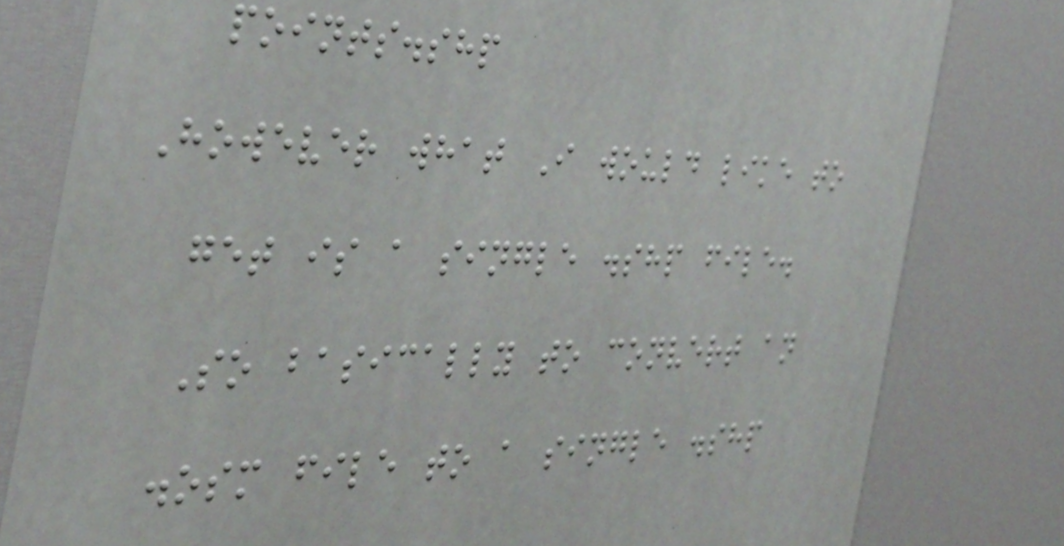points.shp
However what I would like to
get is a single .shp file.
So basically to convert an
.osm file to a single .shp
